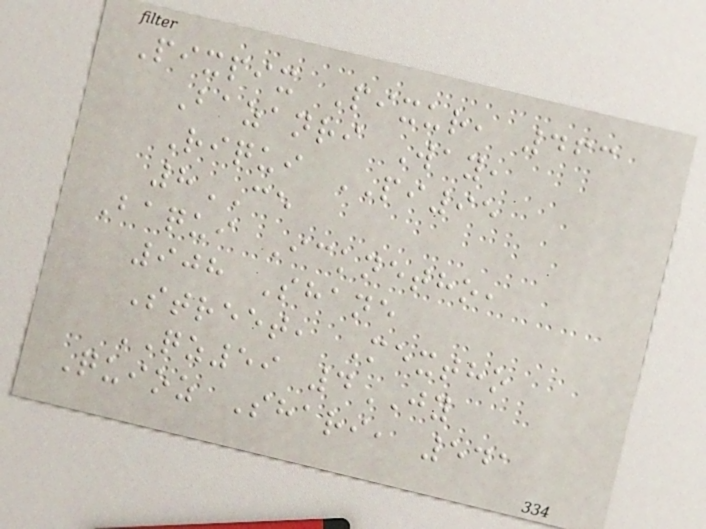Pixpix Pixur, 463
Bazanri Way,
Riqui PI95
8CE
Baqui Icknetho,
908 Shane
Street, Mextho
QZ59 4JY
Quioz Shari, 541
